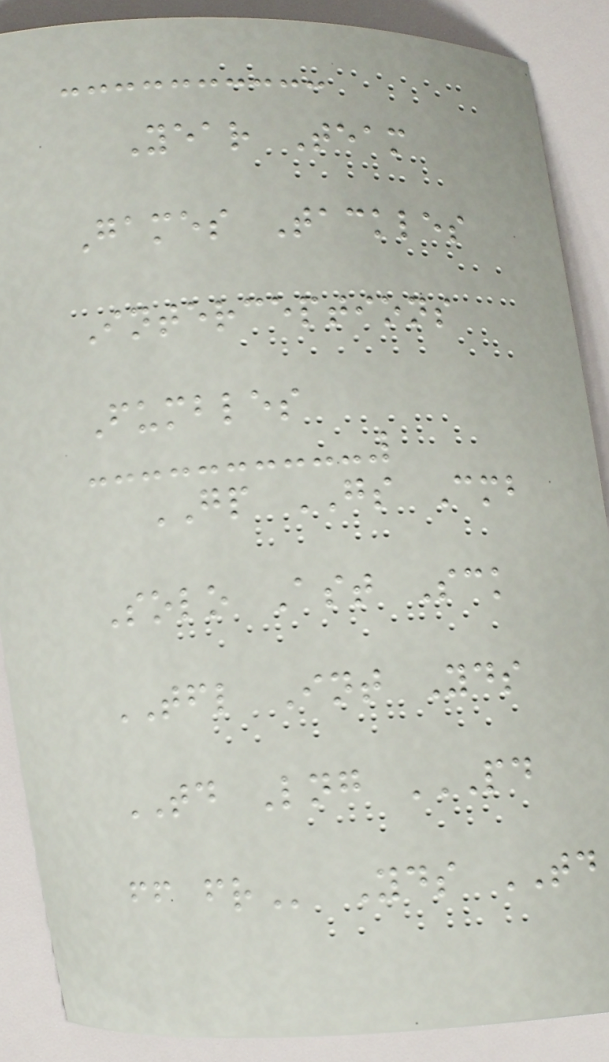Year Team
Games Tackles
Interceptions
Fumbles
GP GS Cmb
Solo Ast Sck
TFL Int Yds
TD Lng PD
FF FR Yds TD
